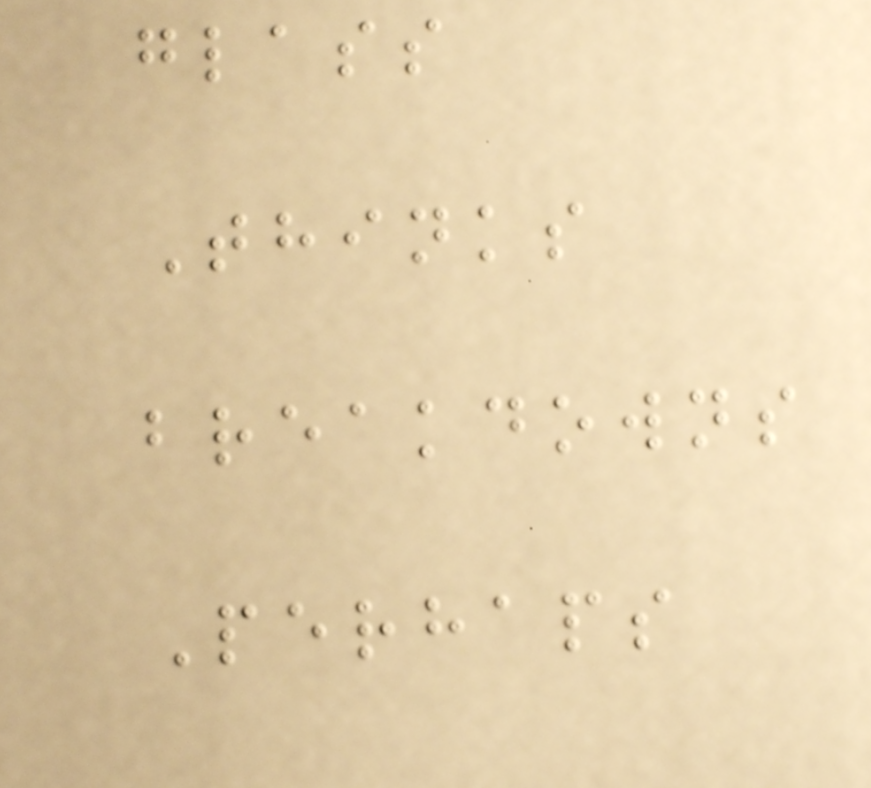glass
Thinks
breakdowns
Perhaps
